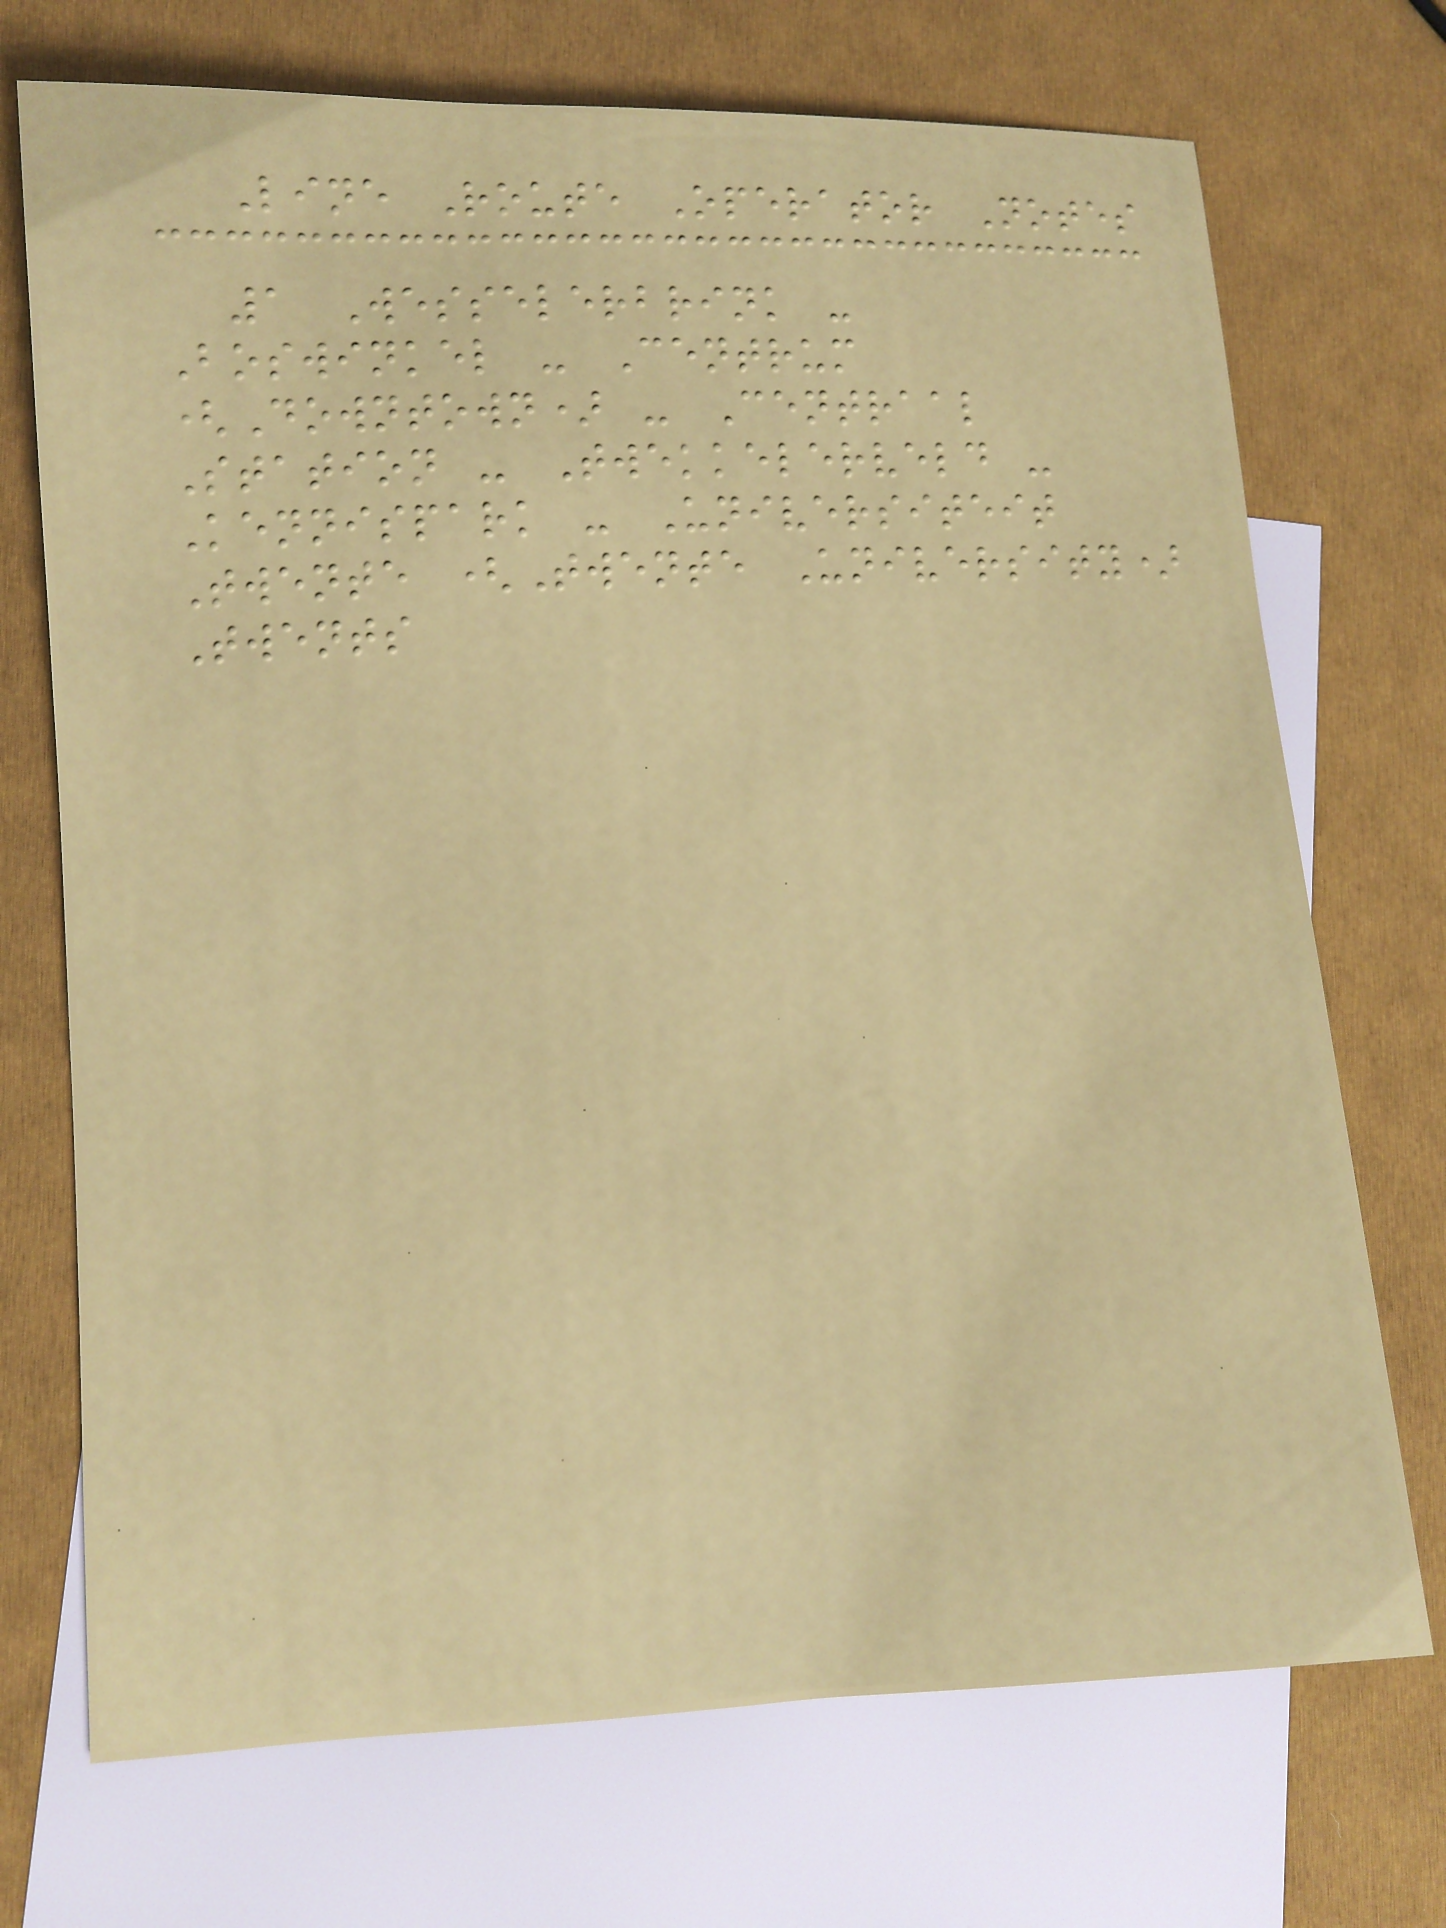Line Route Operator Notes
1 Wesselerbrink -
Boswinkel - Centrum
(Downtown) - Centraal
Station - Twekkelerveld -
Kennispark - Universiteit
Twente (Twente University)
Twents
